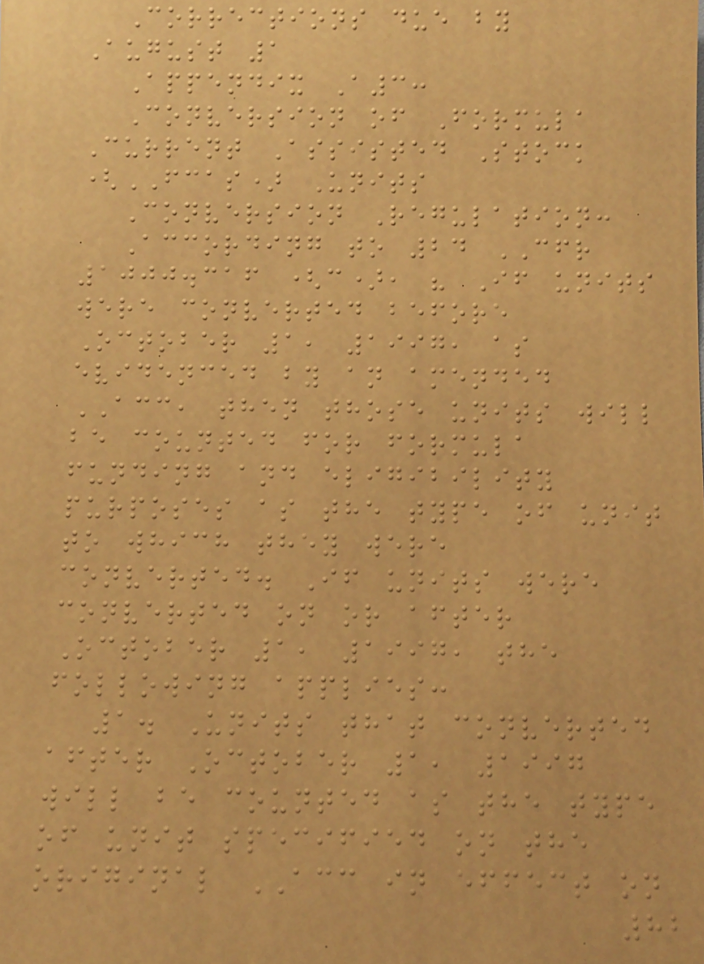Corrections due by
August 1
Appendix A3:
Conversion of Formula
Current Assisted Stock
(FCAS) Units
Conversion Regulation:
According to 24 CFR
1000.316 (c), " If units
were converted before
October 1, 1997, as
evidenced by an amended
ACC, then those units will
be counted for formula
funding and eligibility
purposes as the type of unit
to which they were
converted. If units were
converted on or after
October 1, 1997, the
following applies:
1. Units that converted
after October 1, 1997
will be counted as the type
of unit specified on the
original ACC in effect on
82
